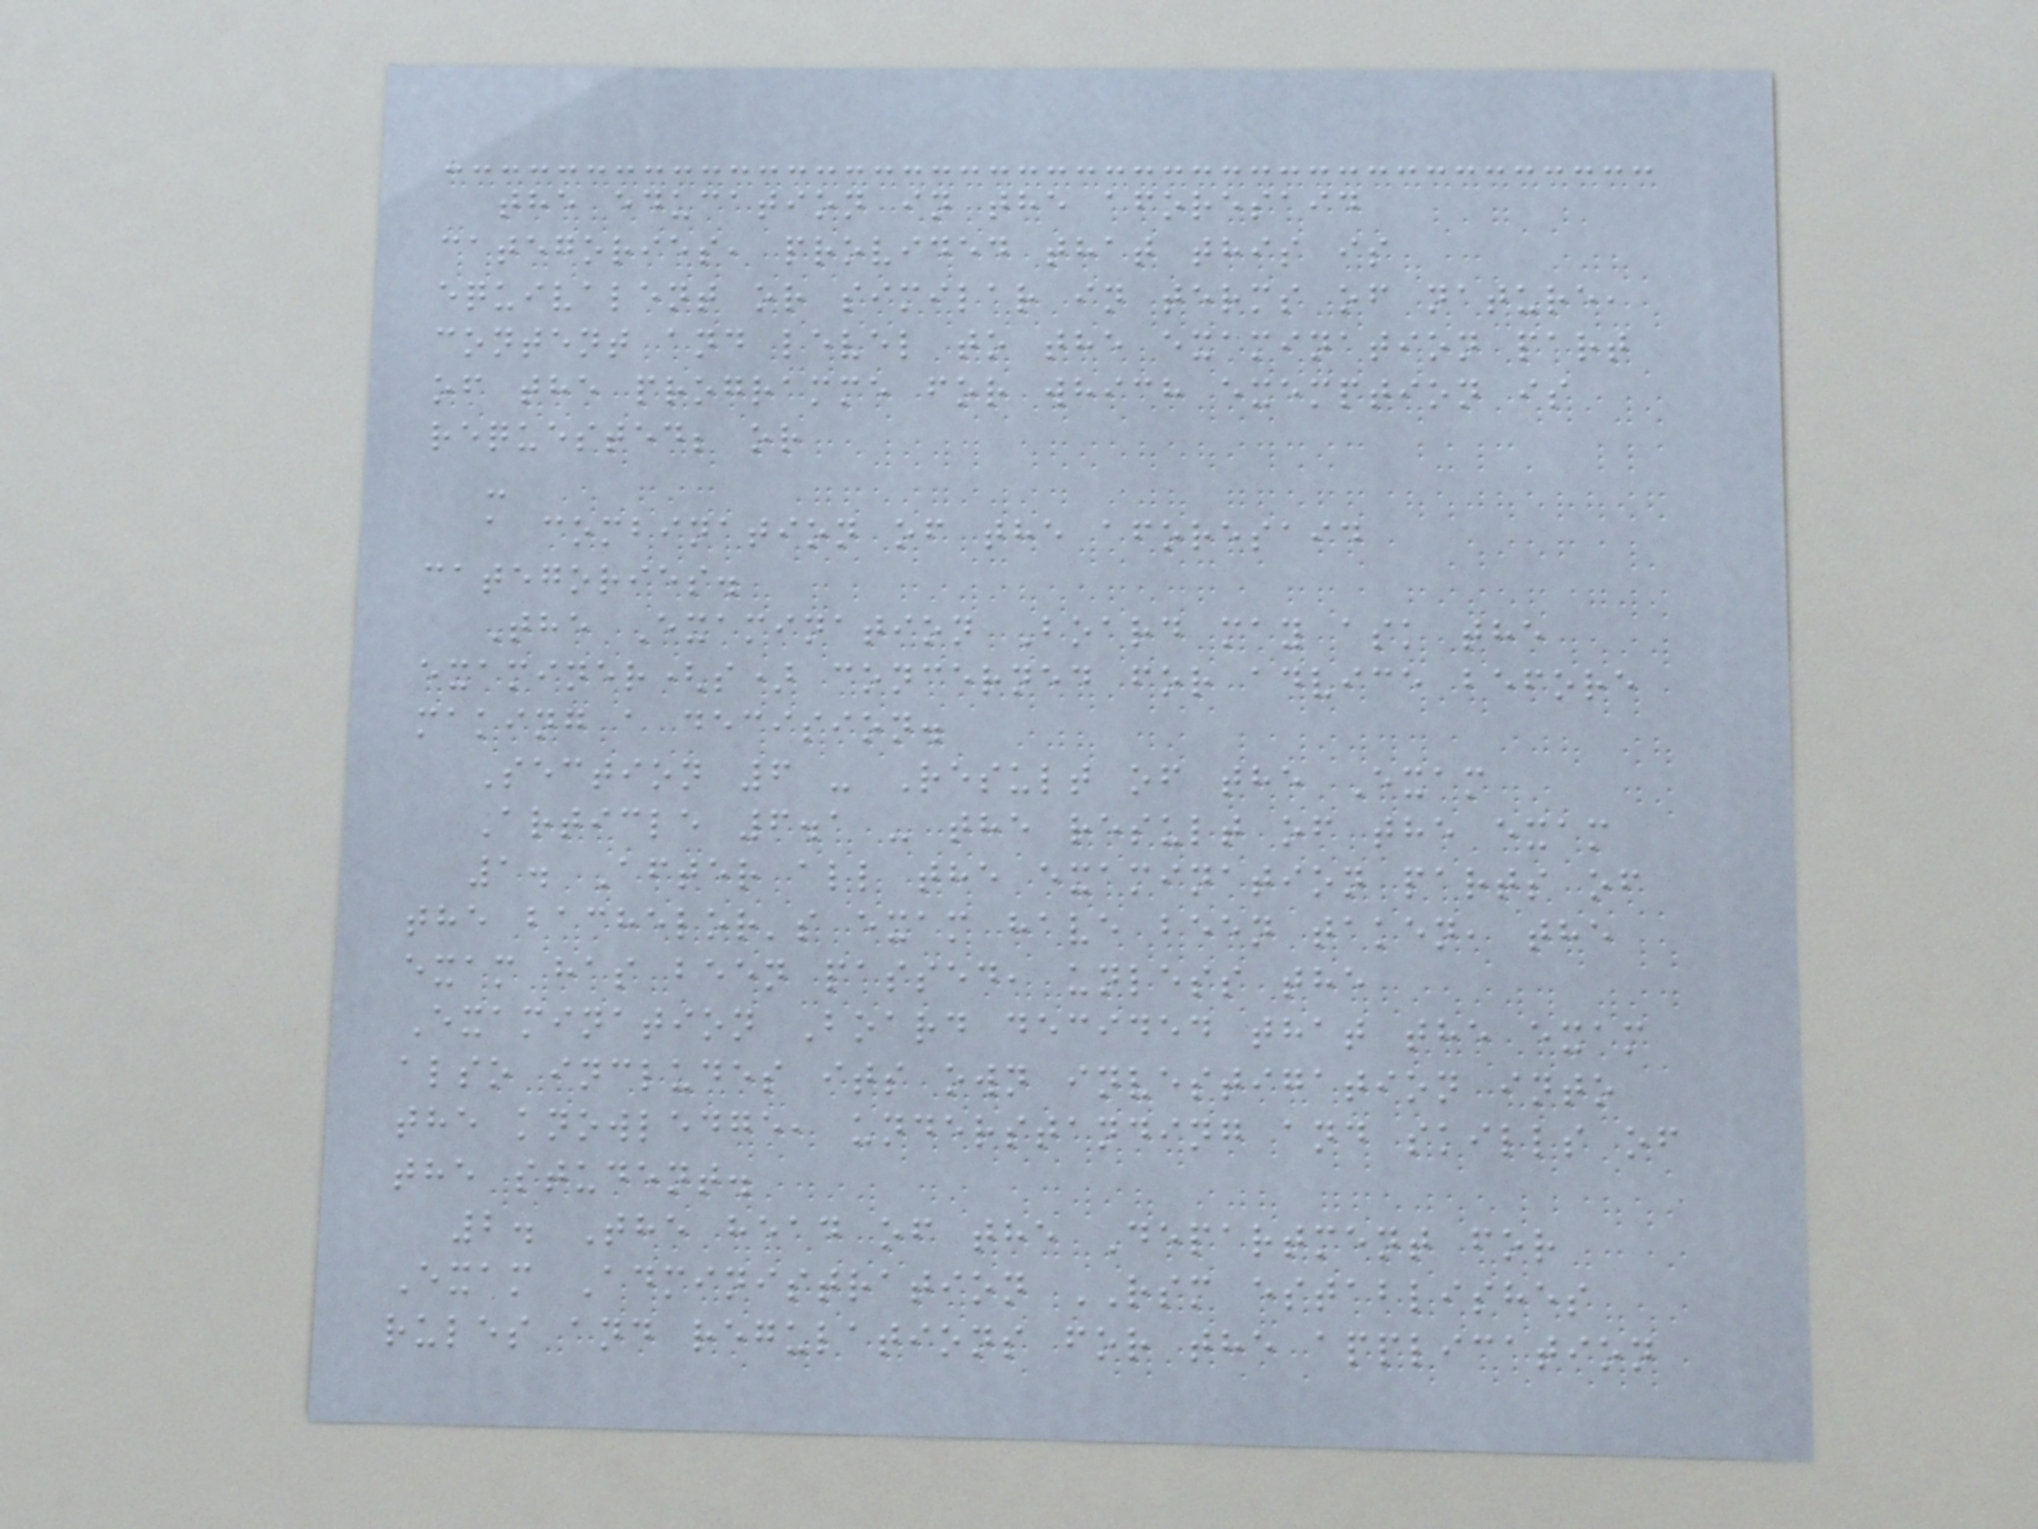the education in the aforesaid
categories, provided that this is
equivalent or similar in terms of nature,
content and level to the examination part
of the programme for which exemption is
requested; or
-
a combination of the aforesaid
categories.
The Examination Board may ask the
examiner(s) concerned for advice before
making a decision.
Section 6 - Result of the Exam
Article 6.1 - the result of the exam
1. After all the examination parts of
the bachelor's exam have been taken, the
exam has been passed, unless the
Examination Board decided that the exam
also includes its own investigation into
the knowledge, understanding and skills of
the student.
2. The head of the Department for
Exam Administration RSM establishes
rules and regulations for the application
